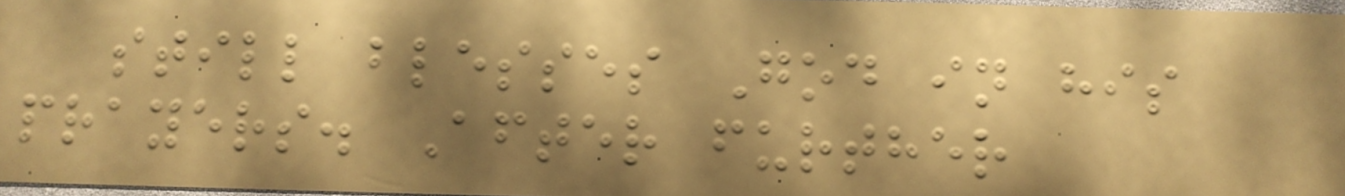still blesses God in his
prayers. After further
